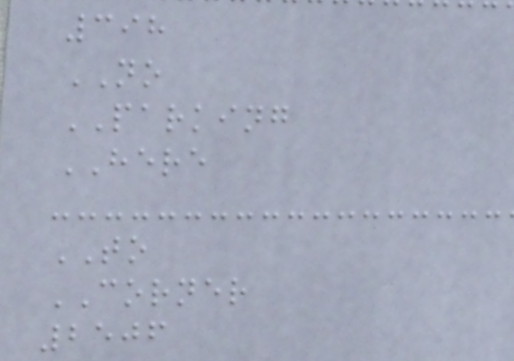398
NO
PARKING
HERE
TO
CORNER
2506
